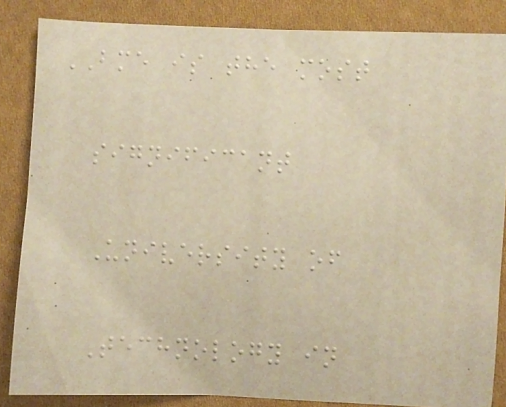BME is the most
significant
University of
Technology in
